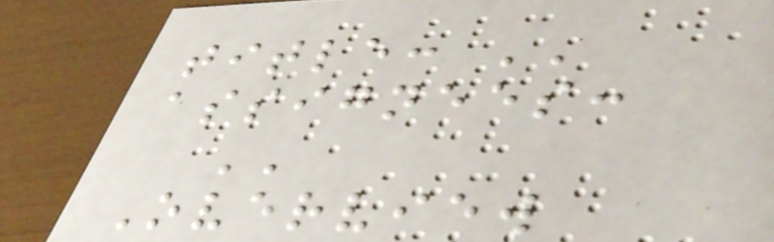title: ''
assignees:
''
Overview
